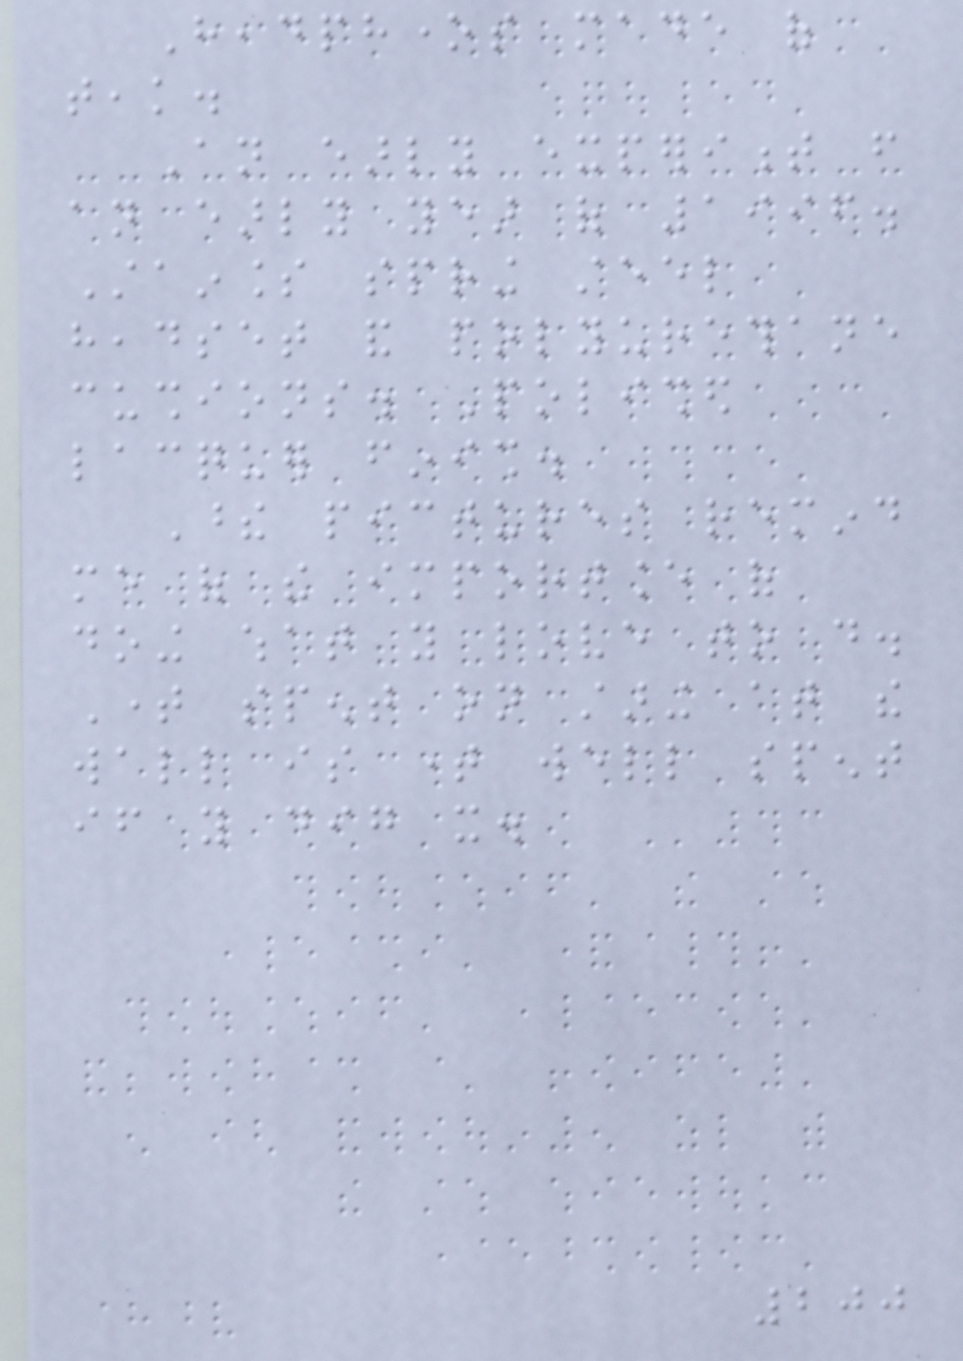Headphones made of
teak.
An early experiment from
an early year of 1996.
Stainless spring steel
headset and polyurethane
cushions. Polished
lacquer finish.
These pictures remind
me of the importance of
doing what you love to do.
Time spent on staring at the
wall is time well spent
if you dig it.
200
